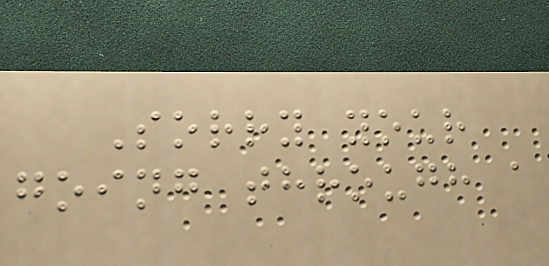Sorry your
going through a
